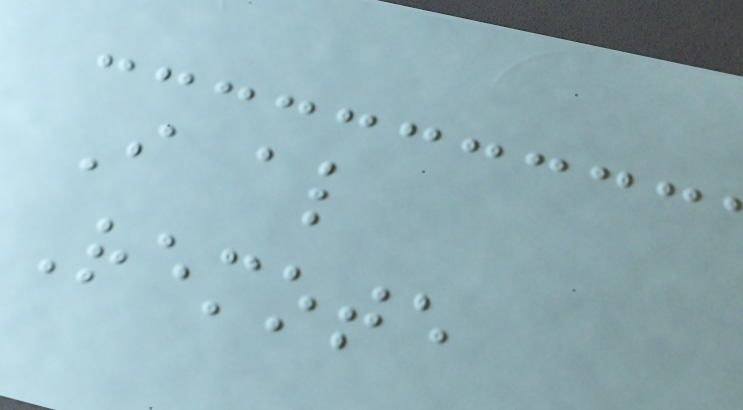I also
Remote
